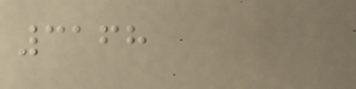3168
